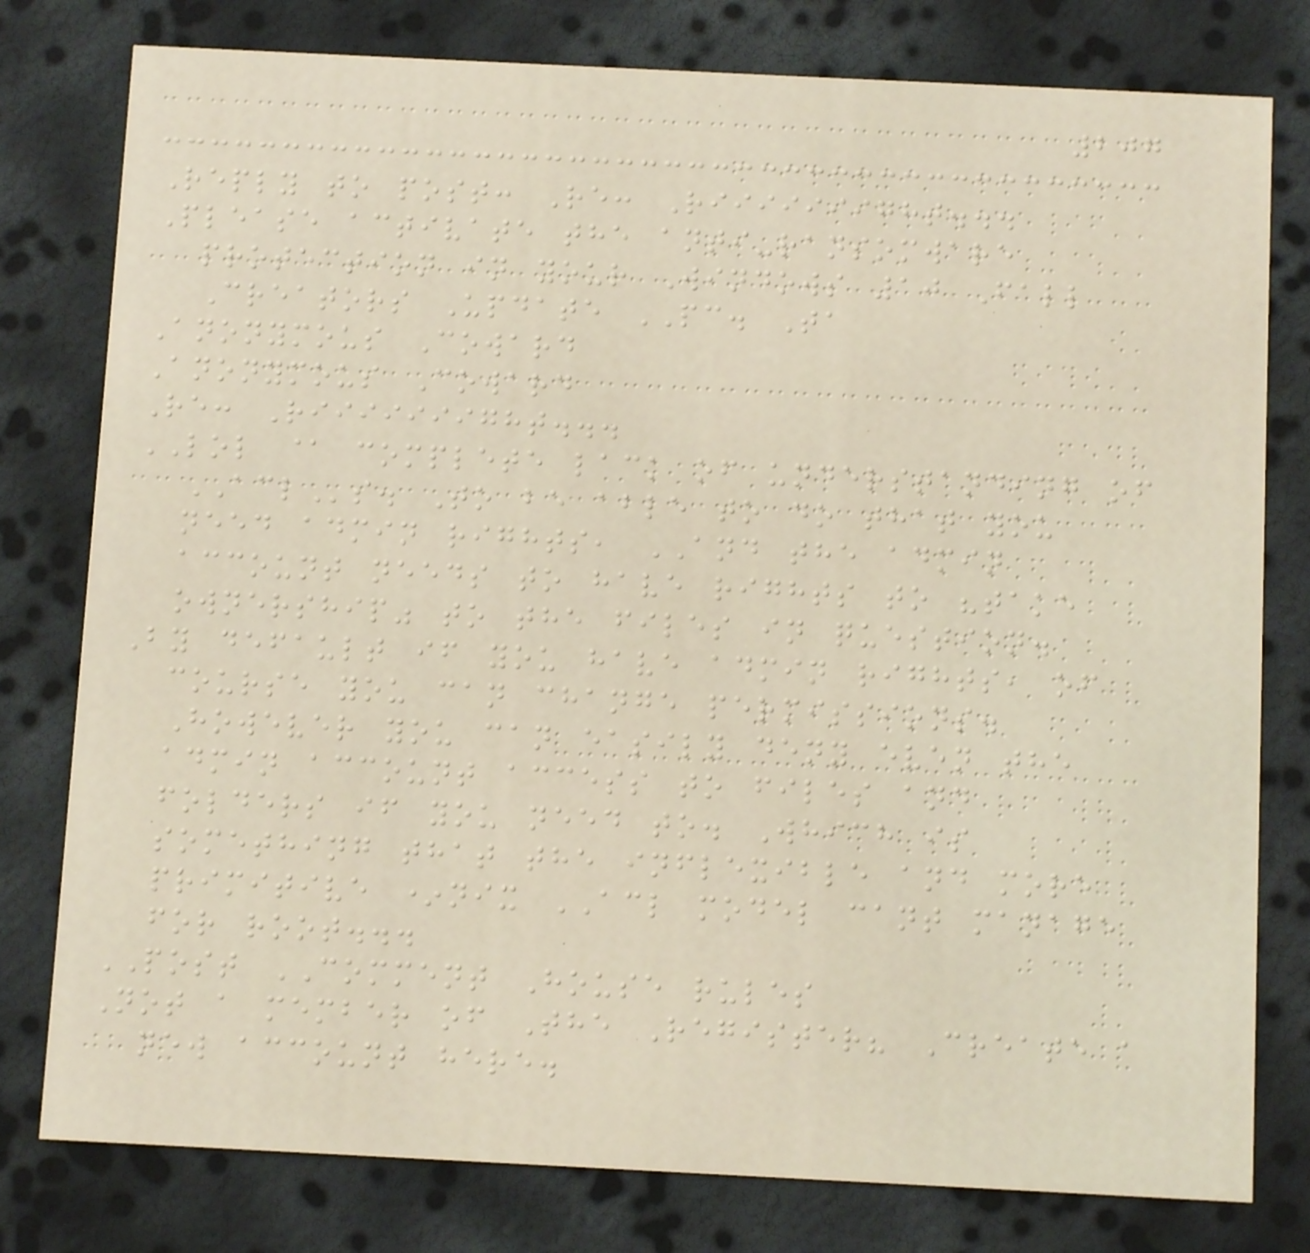207
Reply to post: Re: Riiiiiiight...
Please activate the anti-ransomware
protection in your Windows 10 Fall
Creators Update PC. Ta
Anonymous Coward
Anonymous Coward
Re: Riiiiiiight...
LOL @ complete lack of understanding of
ACLs. To be able to do that you
need admin rights, AND the admin
account needs to have rights to "take
ownership" to the files in question.
By default if you have admin rights, of
course you can change permissions.
However you can easily deny even the
admin account access to files and
folders if you need to. Which is
something that the inflexible and more
primitive *nix ACL model cant manage
for root...
POST COMMENT House rules
Not a member of The Register? Create a
new account here.
